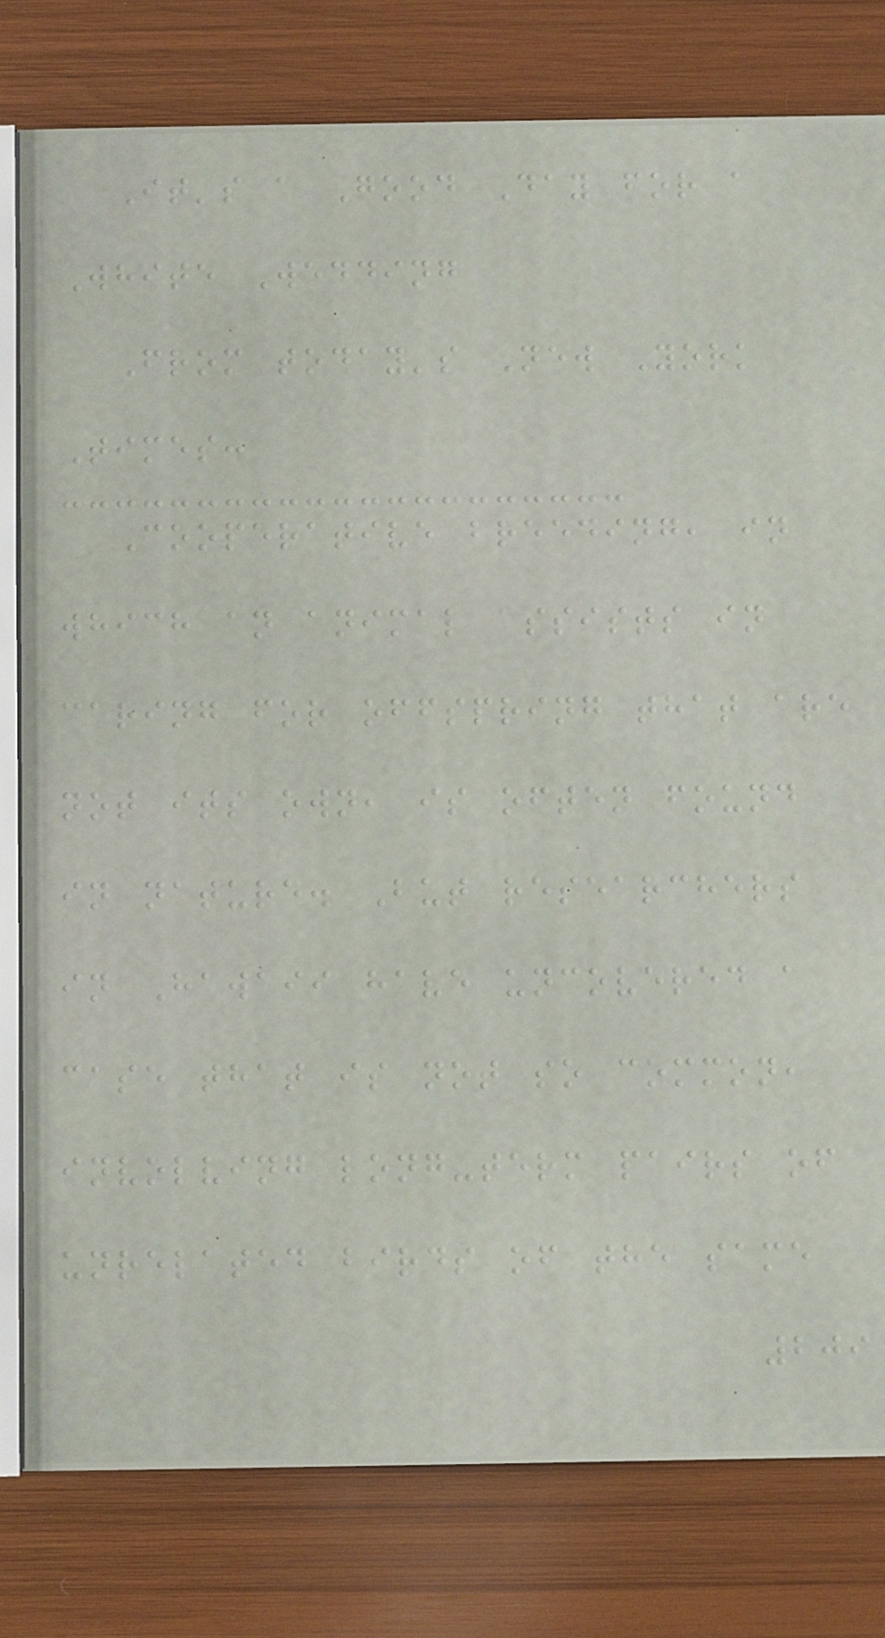It's a Good Day for a
White Wedding
From today's New York
Times:
Cooperative breeding, in
which an animal assists in
caring for offspring that are
not its own, is often found
in nature. But researchers
in Hawaii have uncovered a
case that is not so common,
involving long-term pairs of
unrelated birds of the same
209
